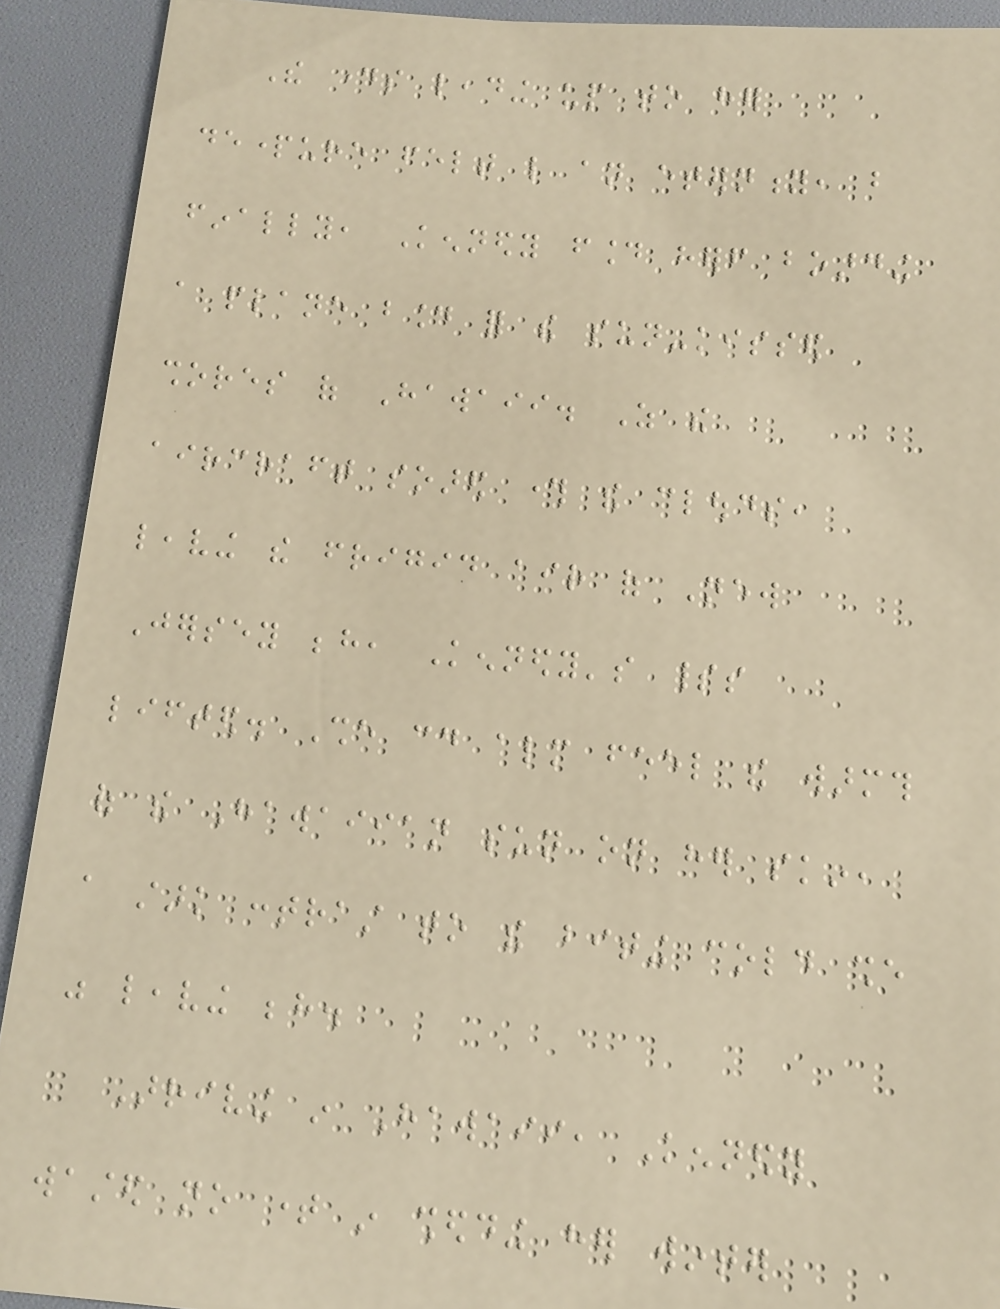The days leading up to her
departure felt like an eternity, but
finally, Kennedy found herself boarding
a plane bound for the sun-kissed
shores of Hawaii. As the
aircraft soared through the clouds,
leaving the frigid air of New
Jersey behind, Kennedy's spirits
lifted. She could almost feel the warmth
of the Hawaiian sun on her skin,
a stark contrast to the biting cold she
was leaving behind.
Arriving in Hawaii, Kennedy
wasted no time in shedding her winter
